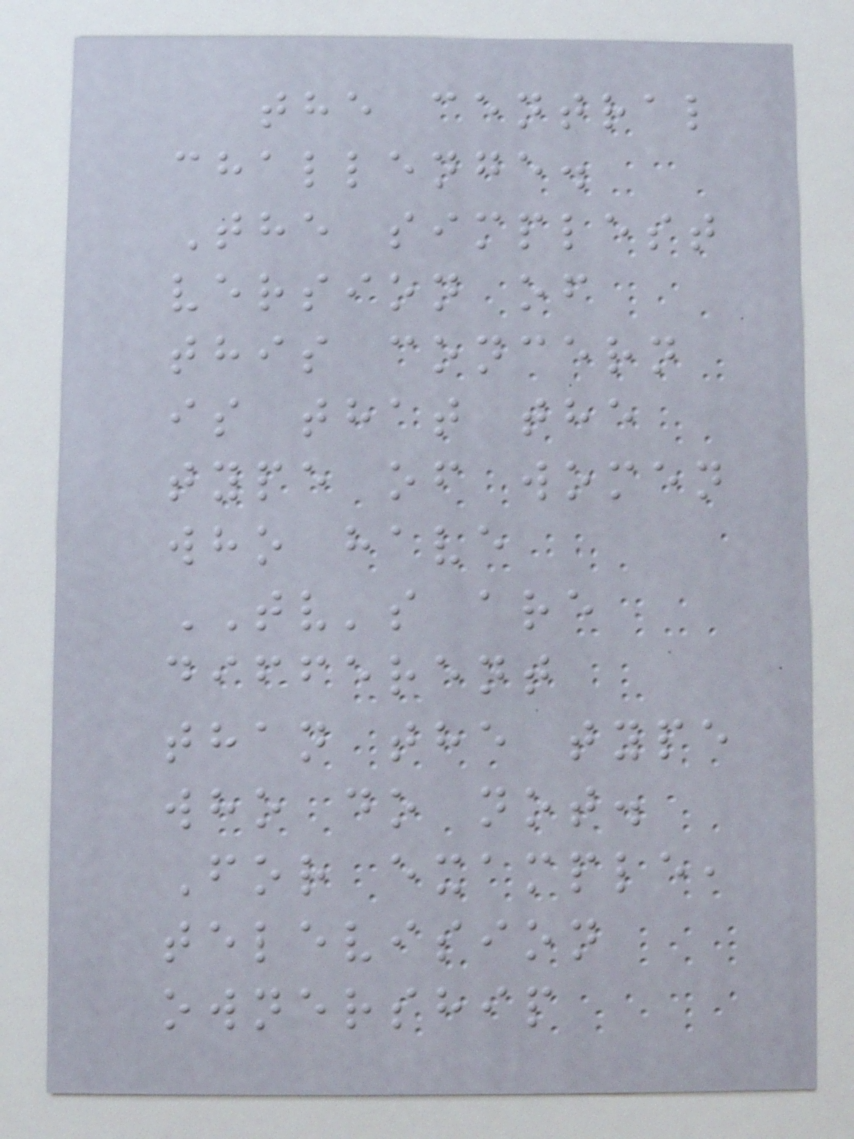the central
challenge.
The simplest
version of
this concern
is that the
type of women
who have
TV's are
different
than the type
who do not.
For example,
television
ownership
